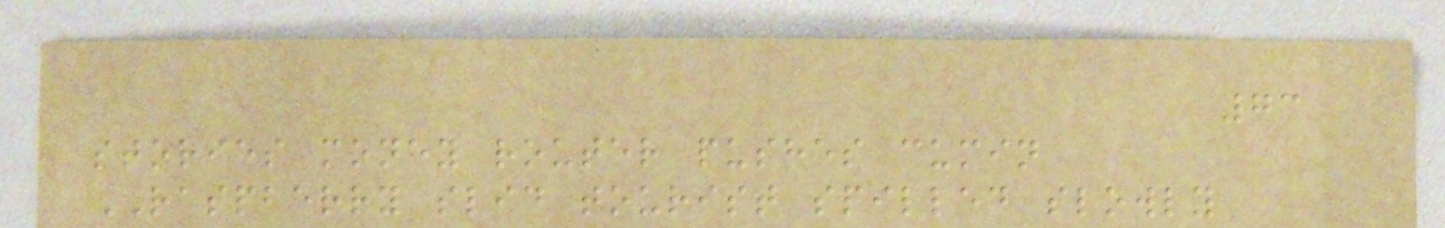73
stories money router pushes cumin
RASPBERRY slid tourist spilled slowly
